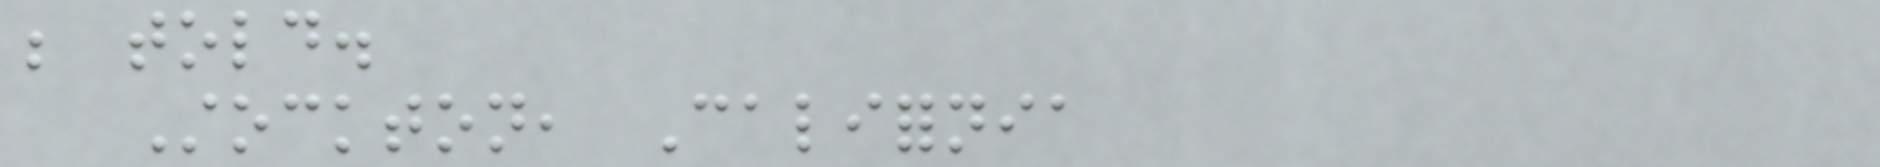be told.
Stockton, California
